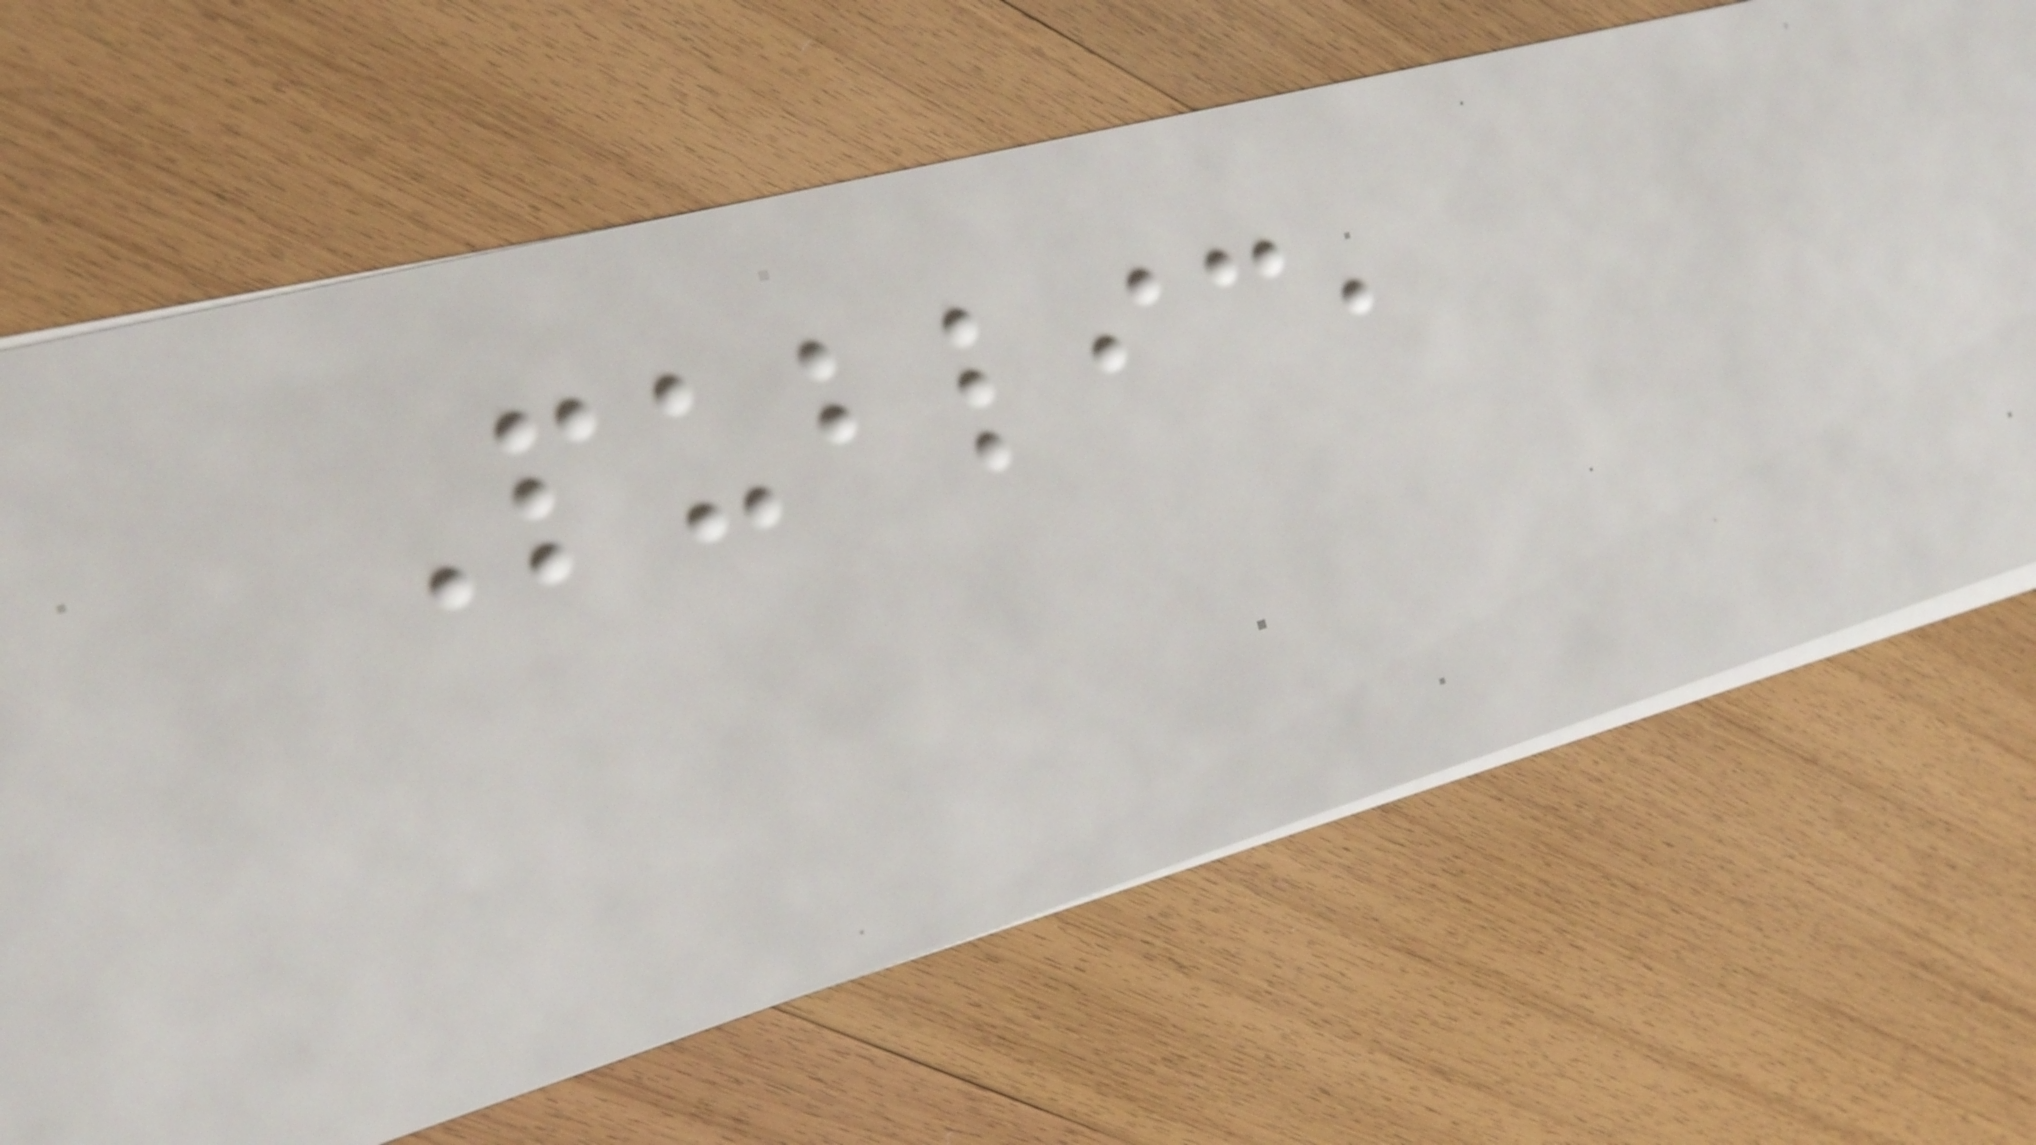Public,
